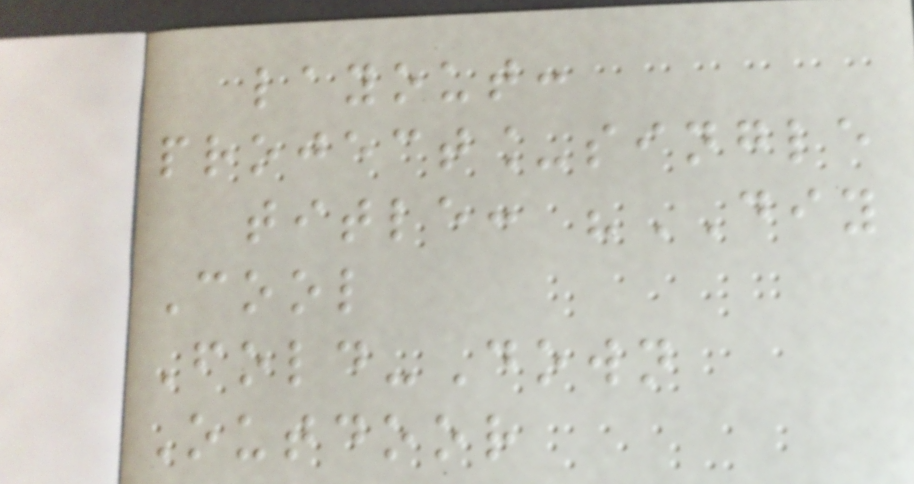layout:
project_single
title: "DIY
Cool
Fold-Down
Outdoor
